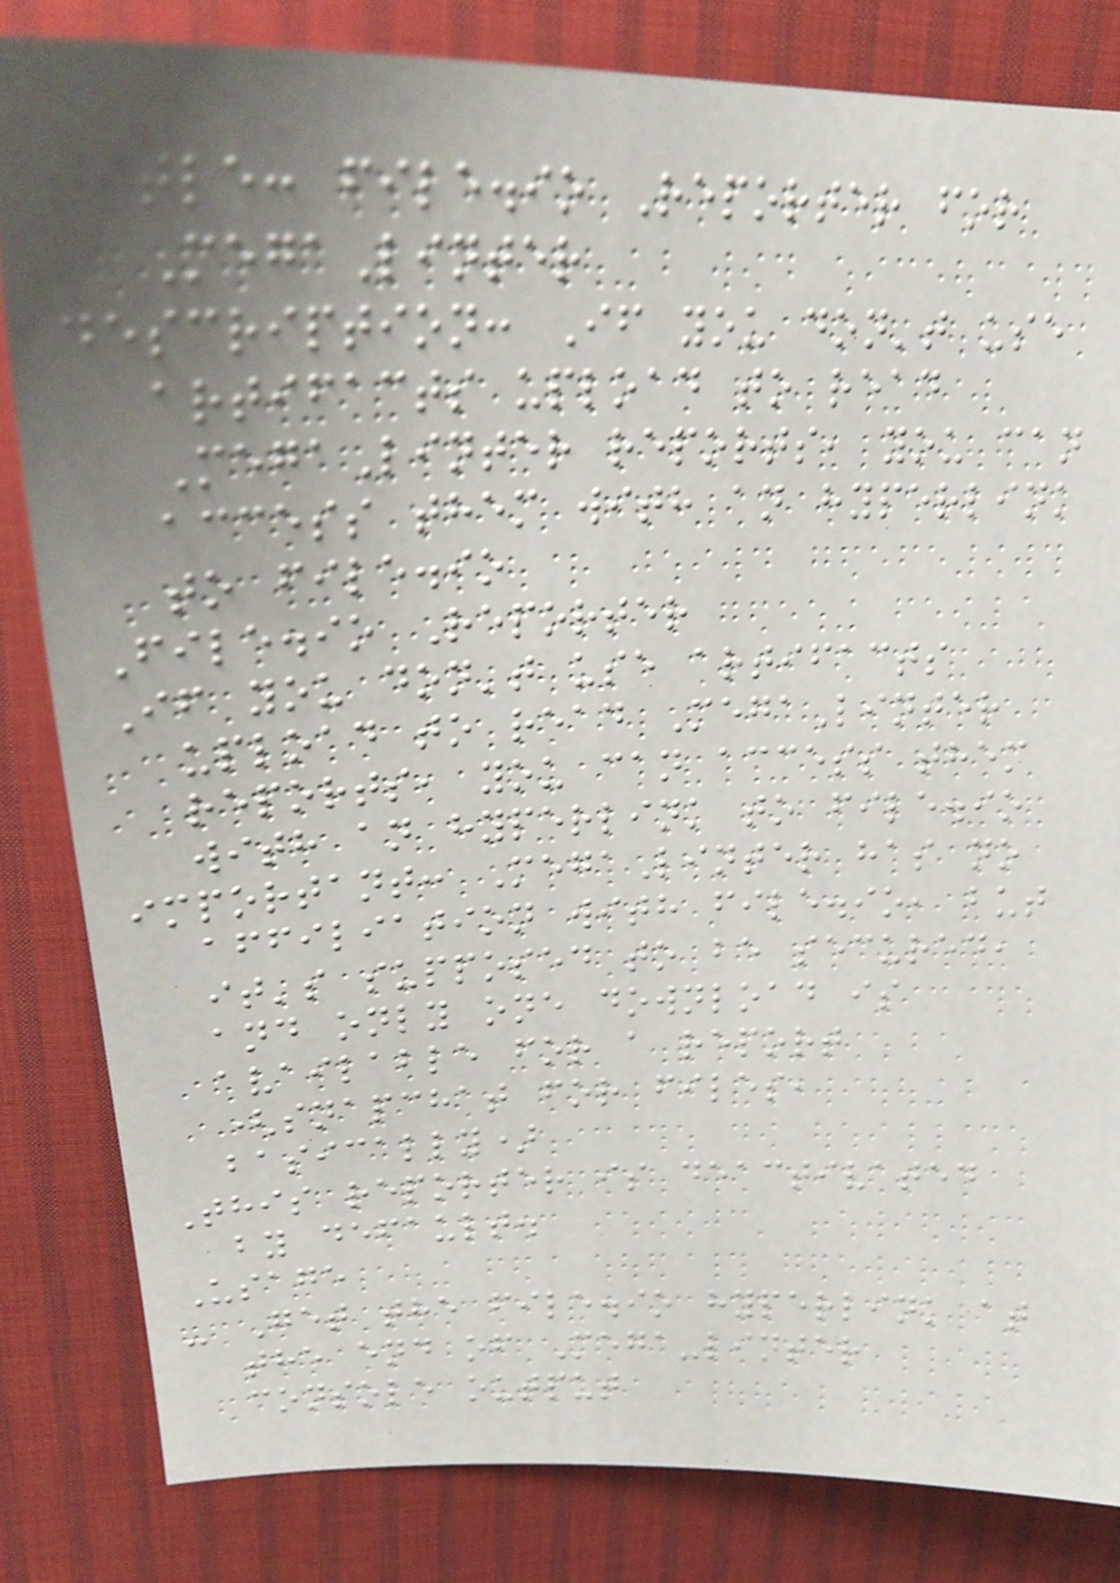title: file.io Reporter for
MegaLinter
description: If you don't use
artifacts upload to read
MegaLinter reports, you can
access them with an hyperlink
to file.io
File.io Reporter
If you don't use artifacts
upload to read MegaLinter
reports, you can access them
with an hyperlink to file.io
important: MegaLinter has no
affiliation with file.io, but
it's supposed to be secured,
and only one download is
available for a report
(snapchat for files,
basically)
This reporter is deactivated
by default.
Usage
- Get the file.io hyperlink at
the end of Mega-linter
console output
